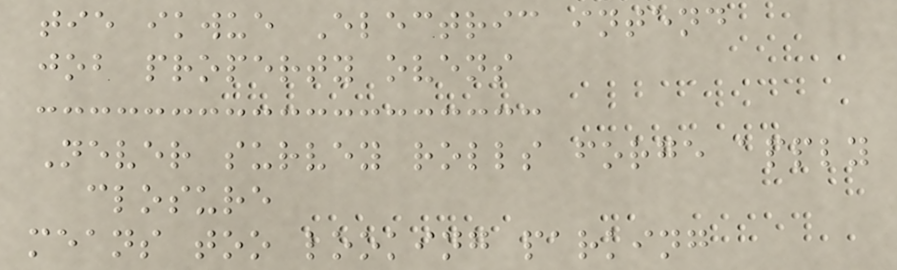tie ikwue Electric intend
job property ovens
Never survey rolls forge apply
closure
means too looking parking
